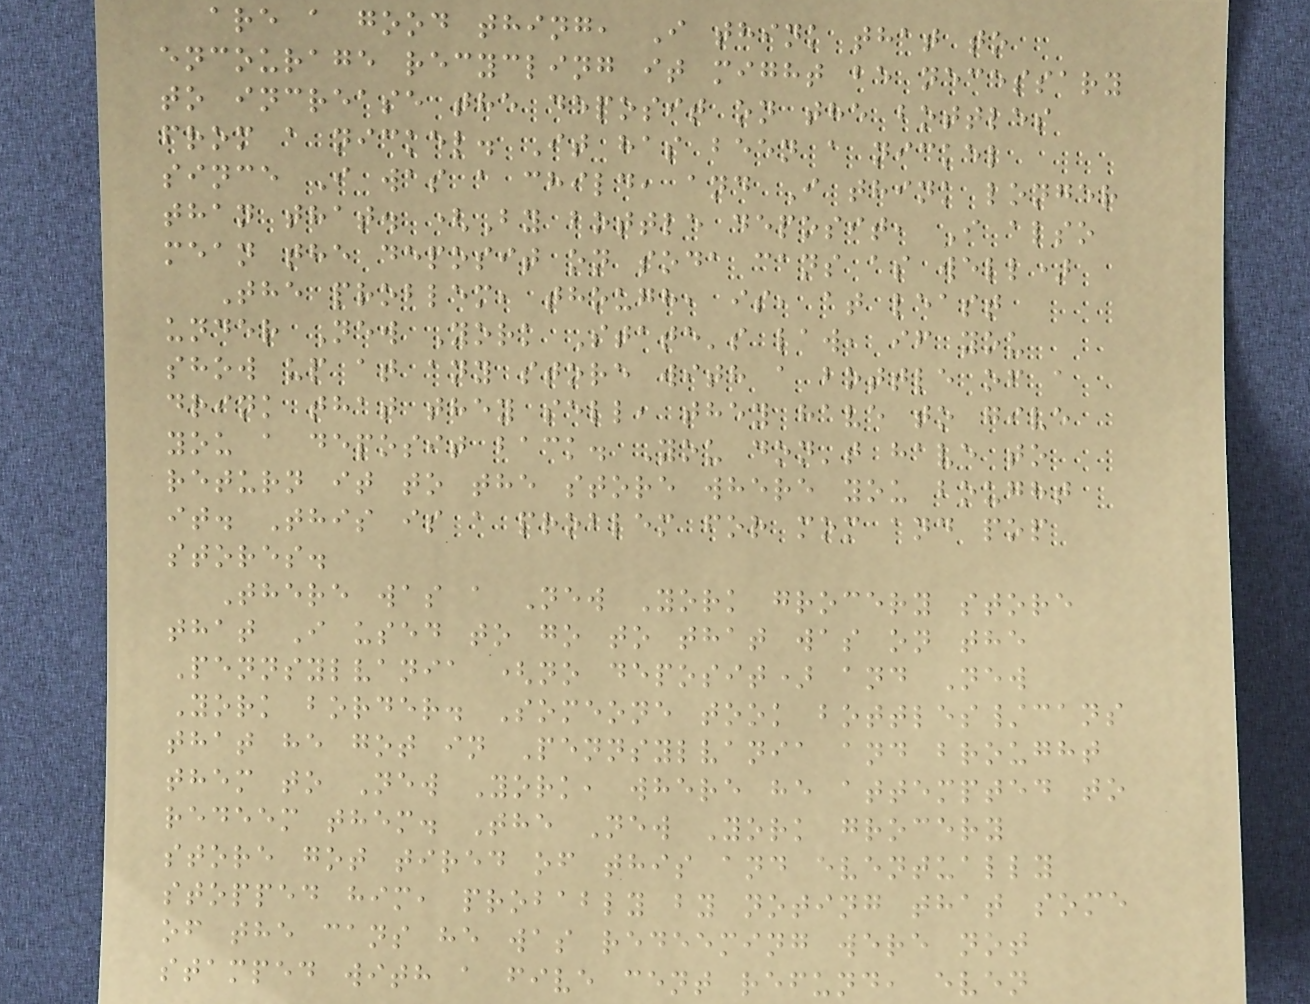are a good thing, I think that to
encourage recycling it might be necessary
to increase the deposit on the bottles
from a nickel. It has been a nickel
since I was a child, and I think longer
than that. (By bottle deposit, I also
mean the deposit on soda cans as well)
The problem, though, is, at least
under New York State's law, if you
show up at any store with a bottle of a
drink that they sell, they have to give
you a deposit back. You don't have to
return it to the store where you bought
it. This is a problem for mom and pop
stores.
There was a New York grocery store
that I used to go to that was on the
Pennsylvania (no deposit) and New
York border. Someone took bottles/cans
that he got in Pennsylvania and brought
them to New York, where he attempted to
redeem them. The New York grocery
store got tired of this and eventually
stopped him, probably by noting that some
of the cans he was redeeming were not
stamped with a five cent refund, even
